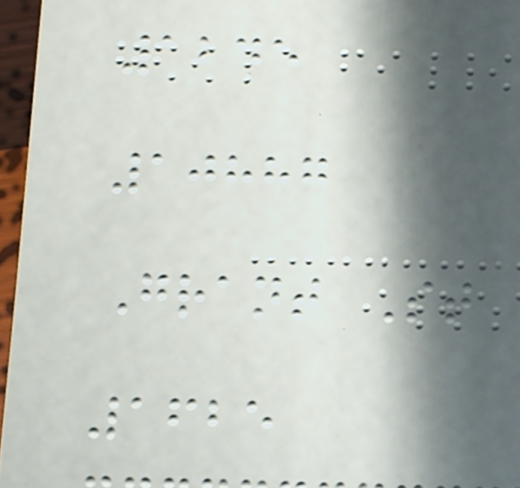1245
10887
Grant St
1625
